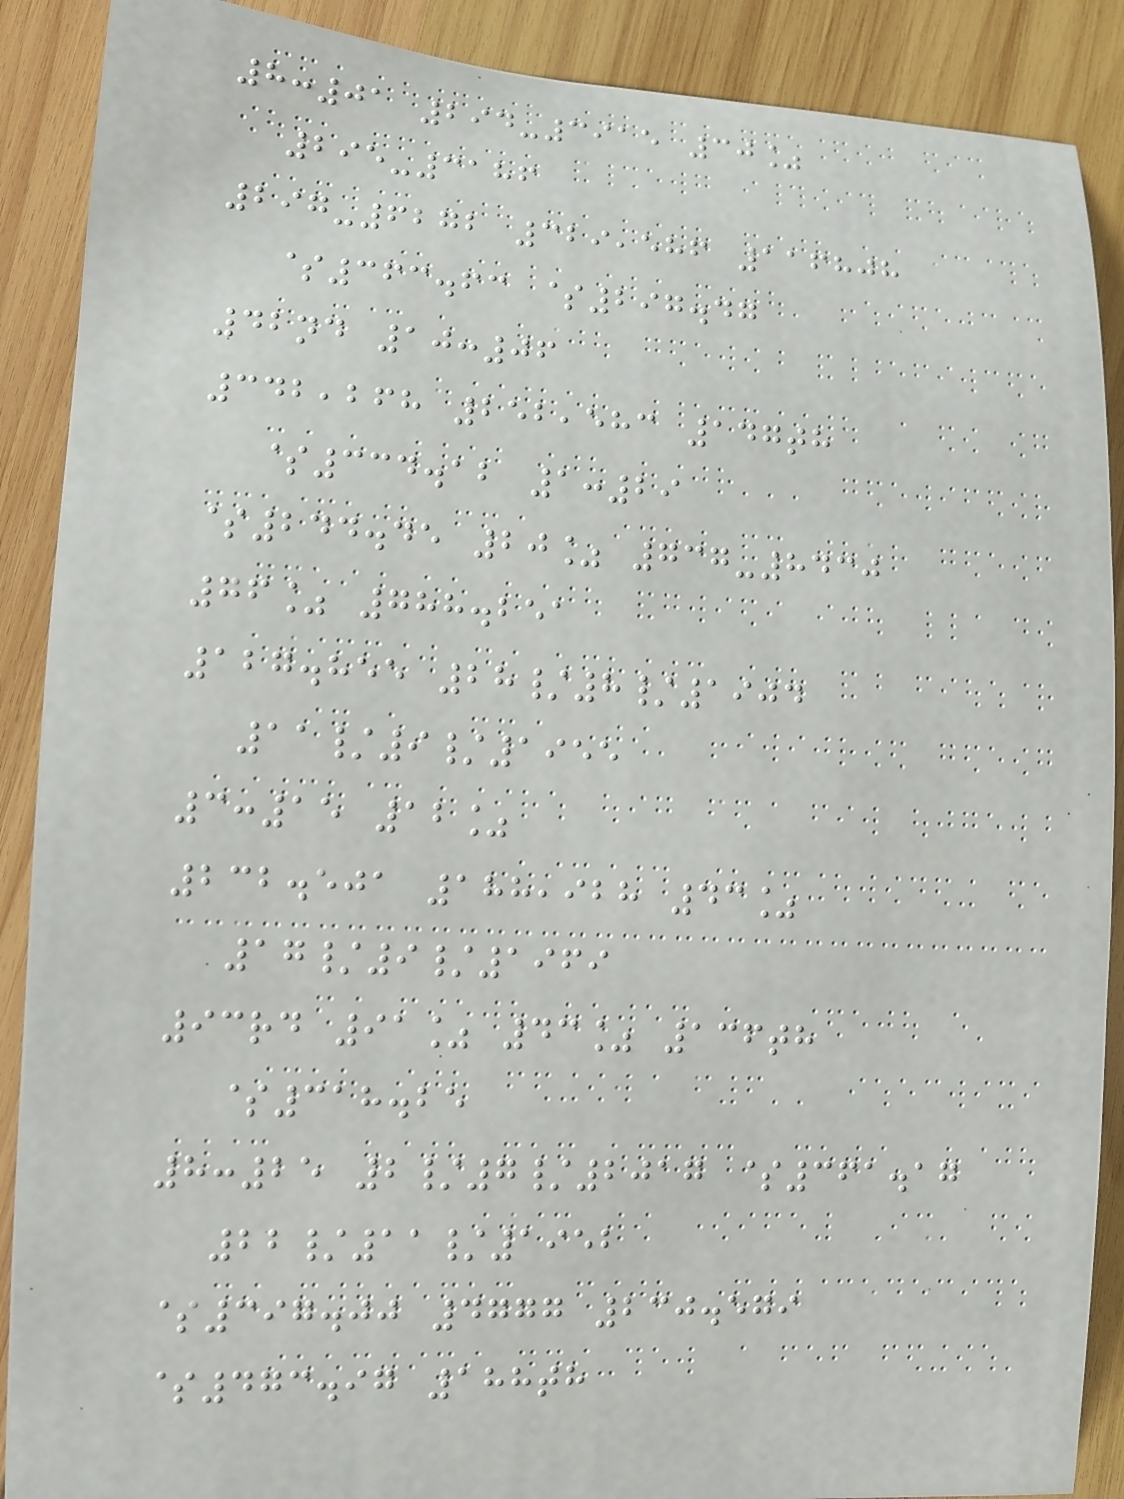8:01 294-3915 30%
295-3186
297-6272 329,586 116808
$363.63 $297.47
42nd 10:06
342,268 252,583 147th
$334.12 1:29
$244.45 20% 737-8430
76% 788.251
127.855 28/8/1904
11/9/1955
3:15 12%
232.501 188,928 43%
17/9/1969
93rd 91% 43% 136th
$318.25
8:25 2/7/2017 $361.17
22/11/1952
$397.00 4777 230.579
$473.97 188th
